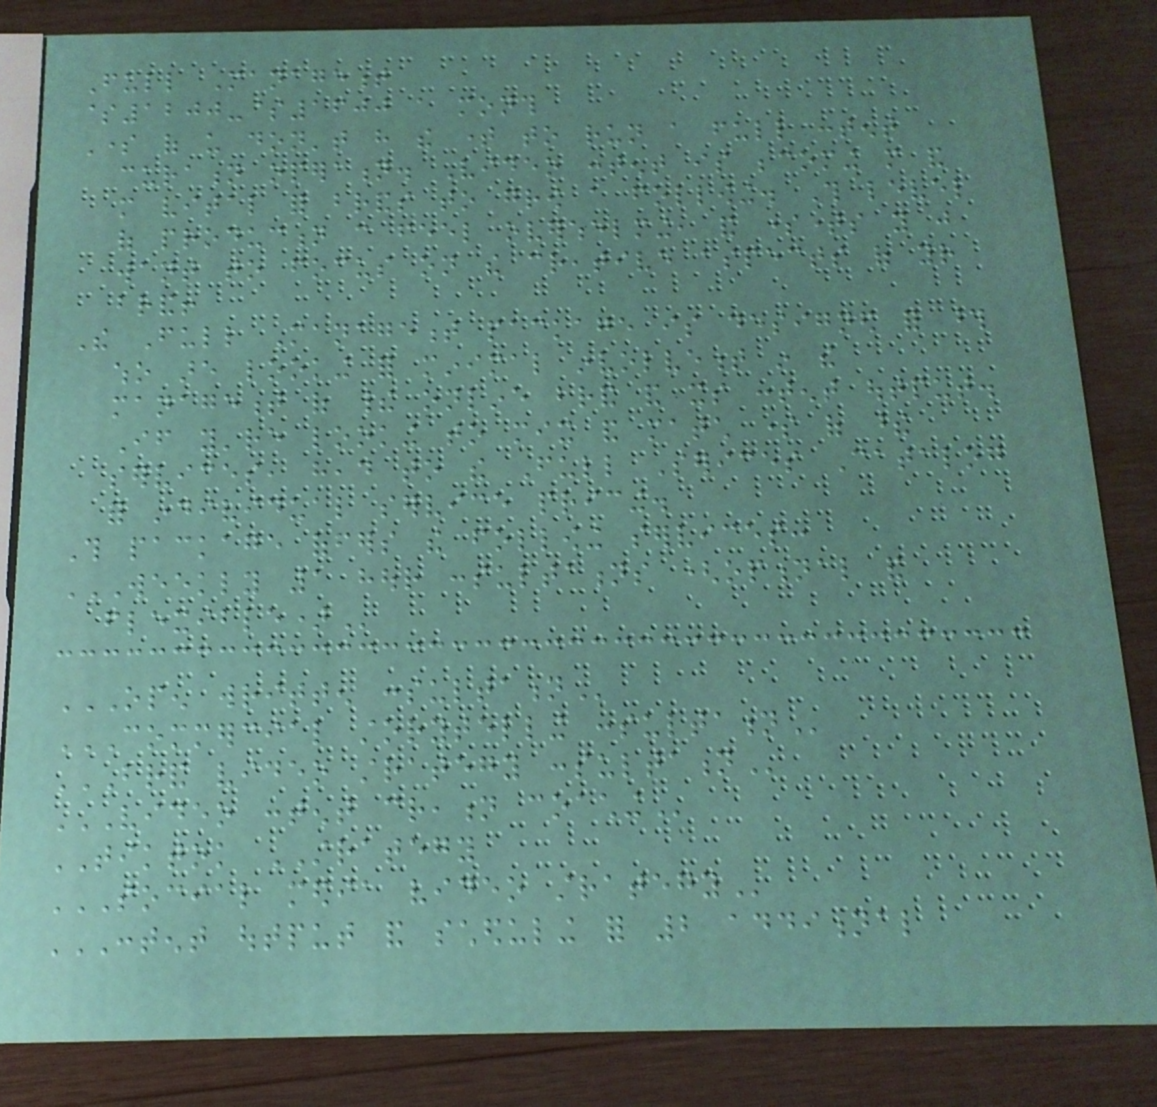Full Management
$1200-$1600 a month
Some of us don't have the time to run a full content
curation operation. Video content is becoming more and
more vital for brands to grow a following. This level
of production can feel overwhelming, and sometimes you just
want to focus on the creative aspects of your
brand!
The Full Management package is designed for those
who are looking for minimal involvement in the
management of their online brand and its content output.
If you're looking to mix and match some of these
services, head to the Full Serices Catalog
for individual service pricing.
This package offers the following services:
WEEKLY 1 HOUR CONSULTATIONS (OPTIONAL AND
FLEXIBLE)
OPEN WRITTEN CONSULTATION
COMMERCIAL STORYTELLING CONSULTATION
BRAND VIDEO STRATEGY CONSULTATION
VIDEO CONTENT CREATION COACHING
TIKTOK STRATEGY
SOCIAL MEDIA VIDEO STRATEGY
CONTENT OUTPUT AND SCHEDULING FOR 2 ADDITIONAL
